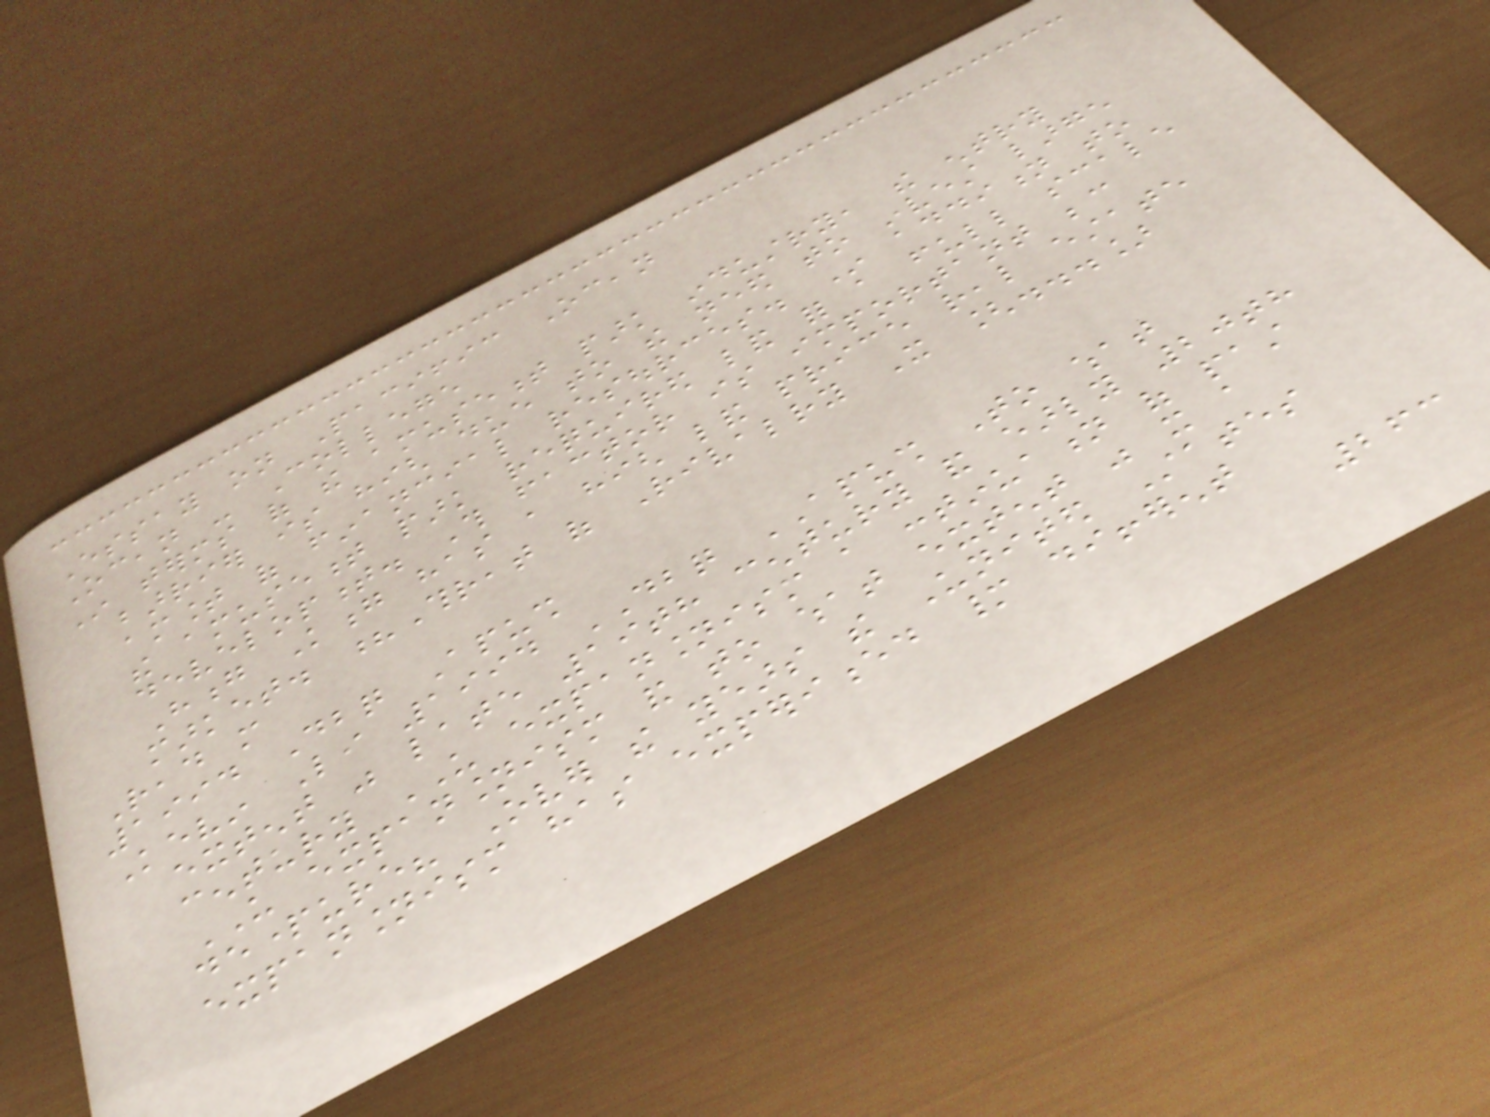Essay on Pacific Ocean
Ocean - College
In terms of the amusement park industry, the entry
barrier is high due to the need to invest large
amount of financial resources. In addition to
the amusement park required land for a full scale
development. This factor is important because
Hong Kong has a high land price real estate
market. ?Threat of Rivalry It [...]
Read more
1994 Dbq Apush
Kevin Li 1994 DBQ APUSH To what
extent was late 19th century and early 20th
century US expansionism a continuation of past
US expansionism and to what extent was it a
departure? Over the years the United States
expansionism has experienced many different
263
